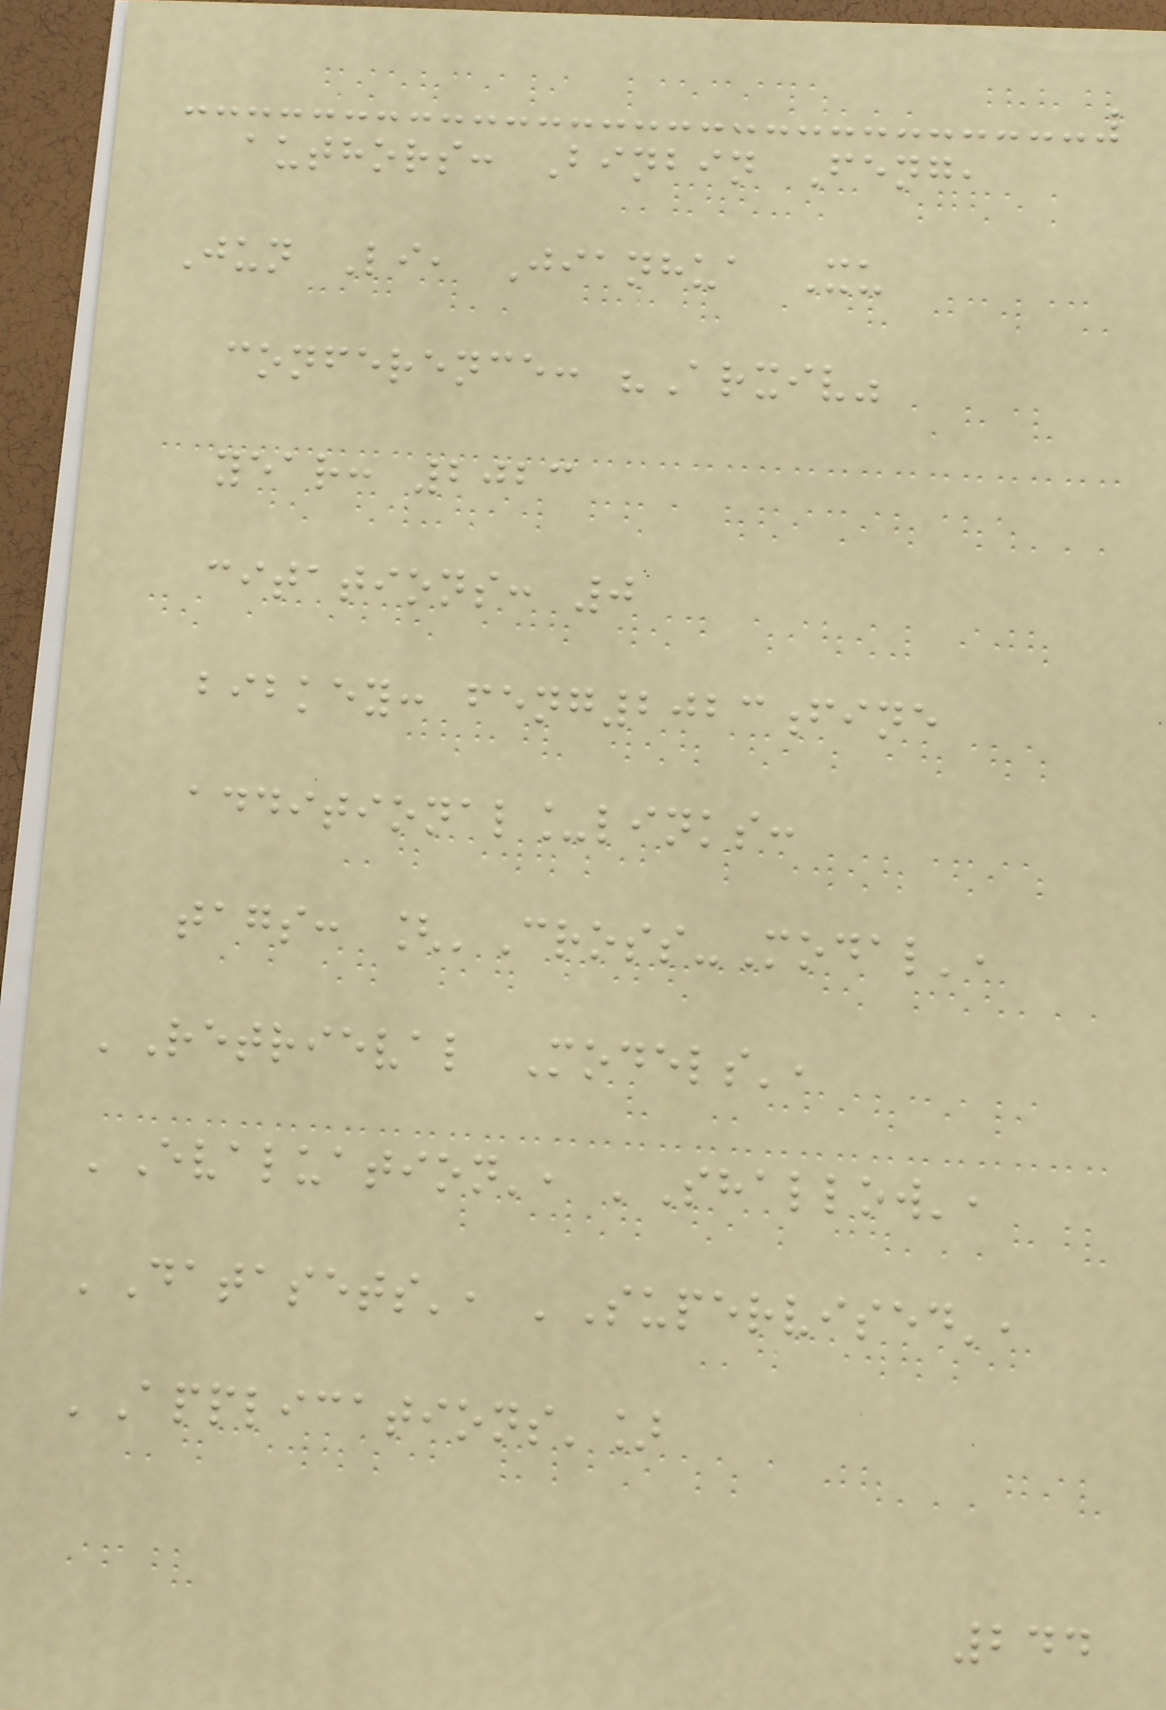authors: Binbin Feng,
Jun Li, Jianhua Xu
conference: "Arxiv"
year: 2023
citations: 0
bibkey: feng2023fine
additional_links:
tags: ['Cross-Modal',
'Retrieval Models',
'Evaluation', 'Shallow',
'Datasets', 'Supervised',
'Applications']
244
